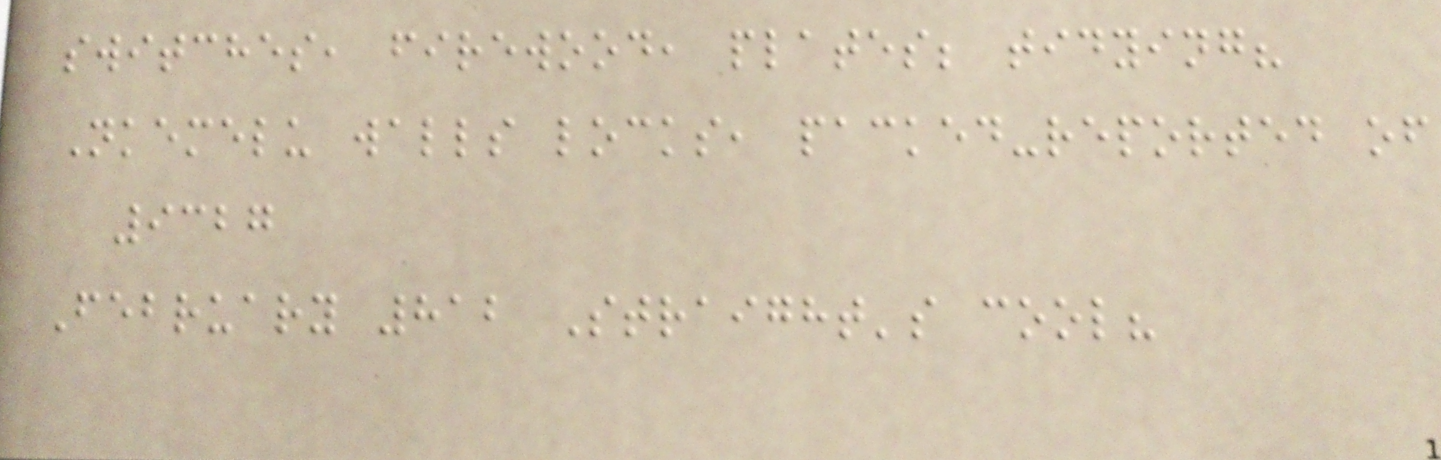switches, firewood, plates; tidying?
Nkemelu walls locks, packed-reported of
9327
February 812 Straight's cool?
